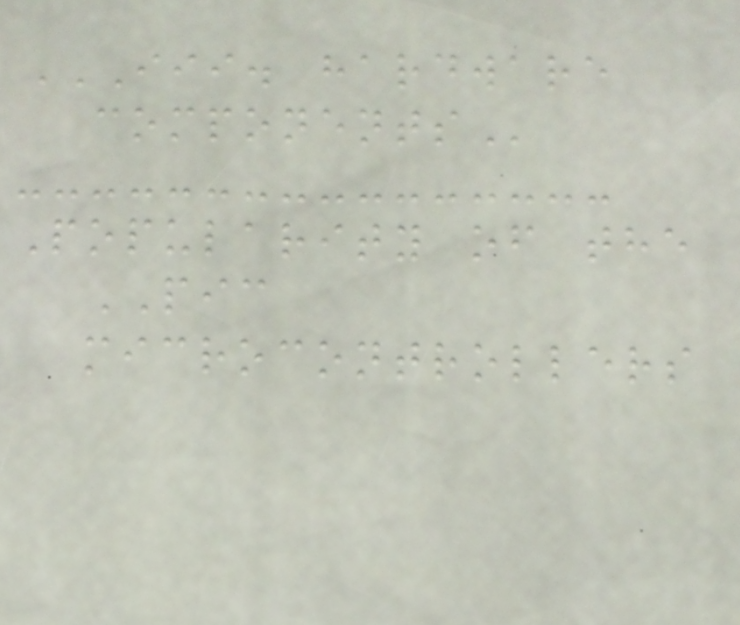III. HARDWARE
COMPONENTS
Popularity of the
PIC
microcontrollers
